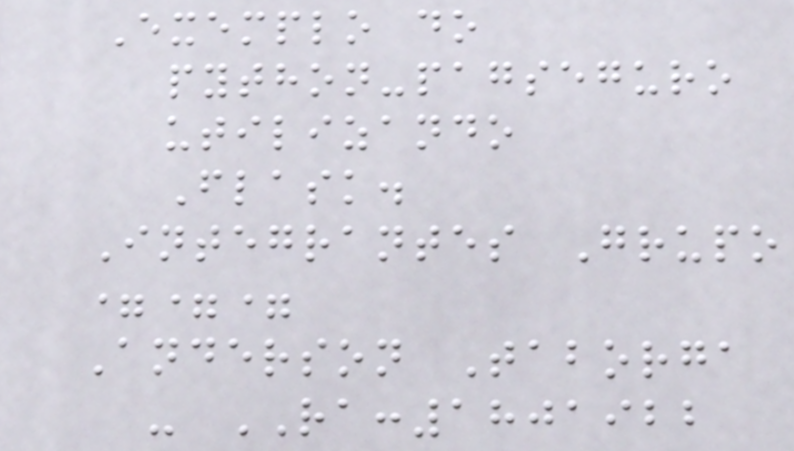Exemplo do
python-pagseguro
utilizando
Flask.
Integrantes Grupo
===
Anderson Taborga
- RA:1801922
